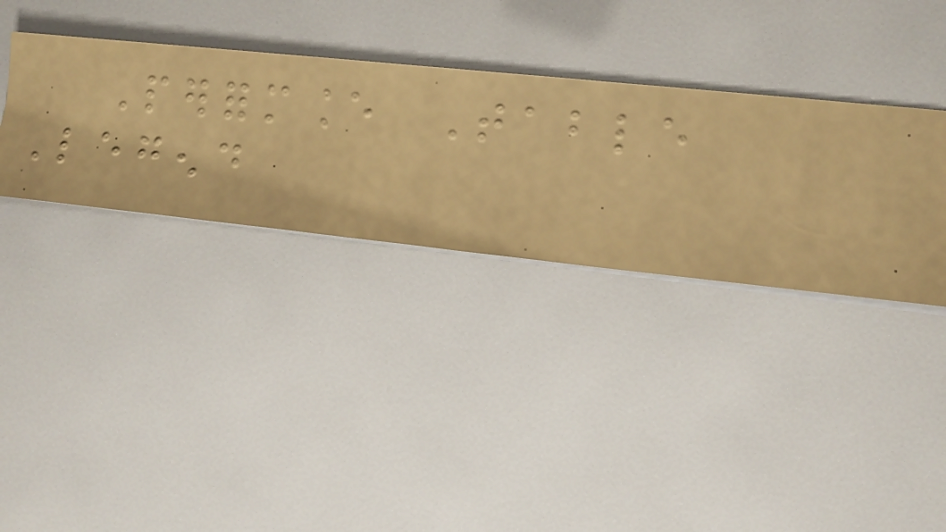Performance Table
Legend
